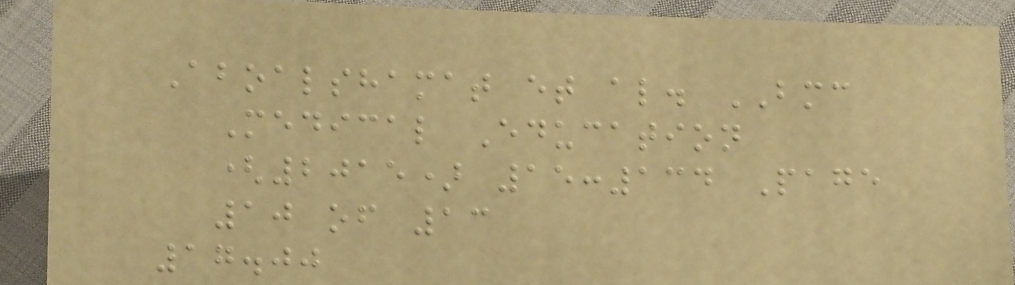Aboalshamat et al. BMC
Medical Education
(2015) 15:134 Page
10 of 13
17.00
